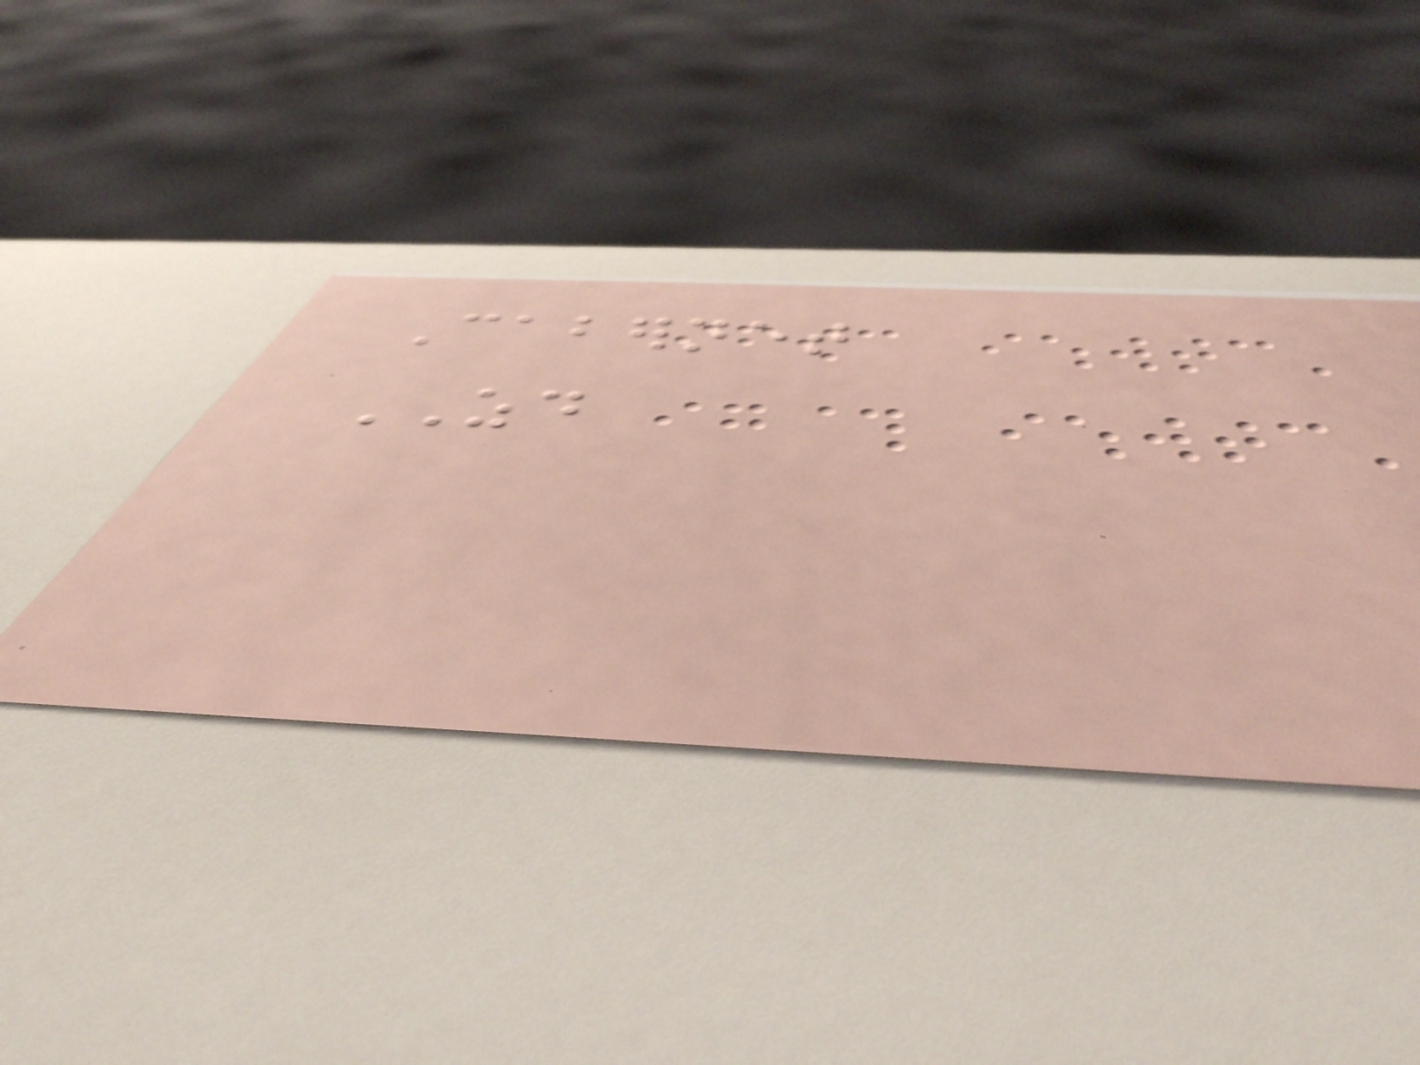Cabernet
ZD
